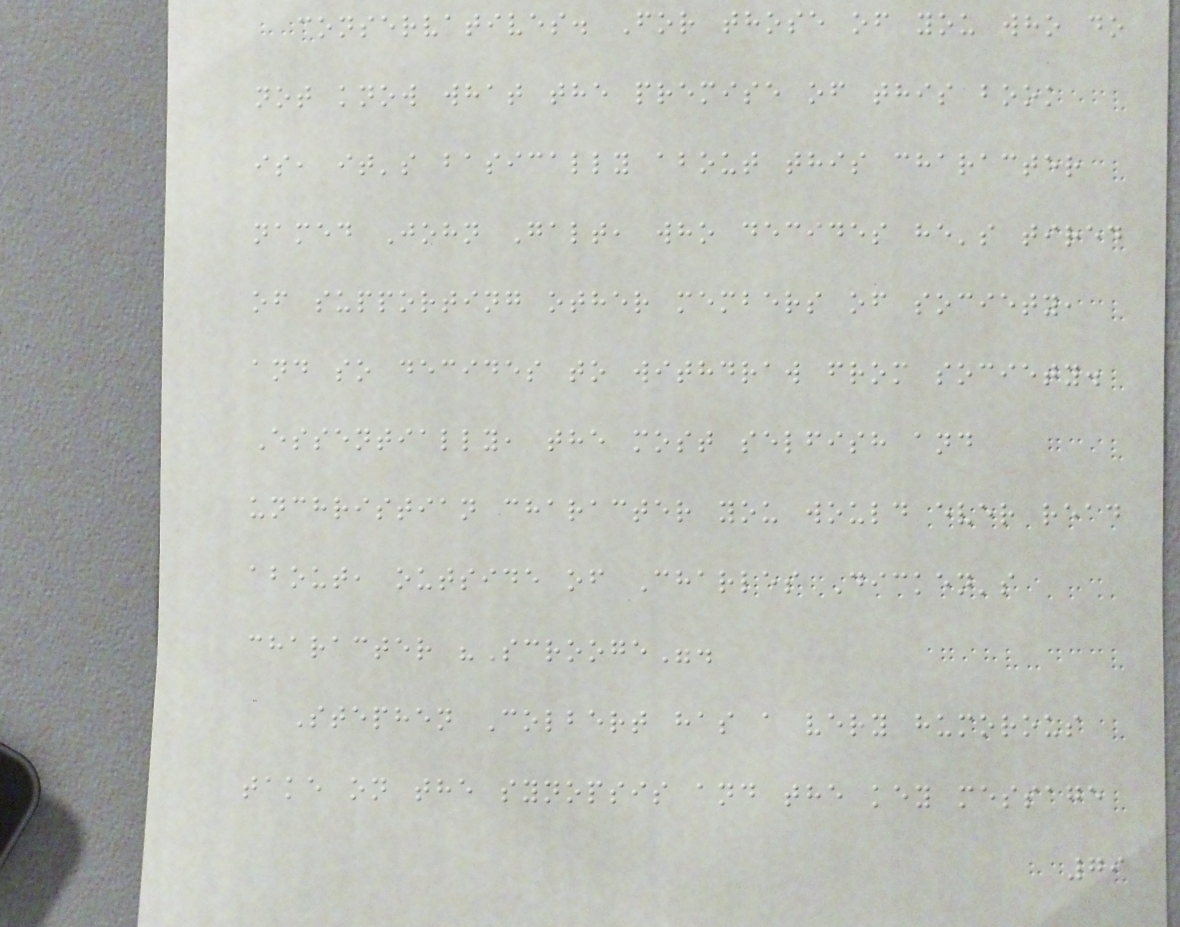conservatives. For those of you who do
not know what the premise of this book
is, it's basically about this character
named John Galt, who decides he's tired
of supporting other members of society,
and so decides to withdraw from society.
Essentially, the most selfish and
unchristian character you would ever read
about, outside of Charles Dicken's
character "Scrooge".
Stephen Colbert has a very humorous
take on the synopsis and the key message
79
